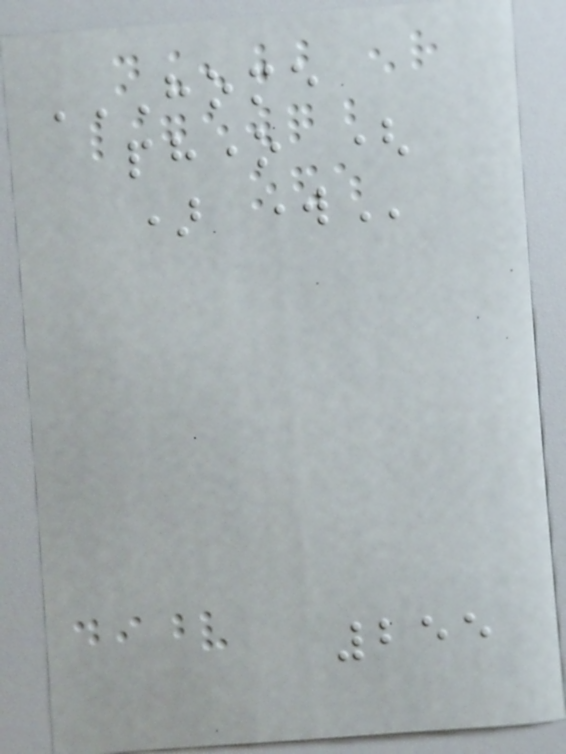HOME
PHONE (
) WORK
255
